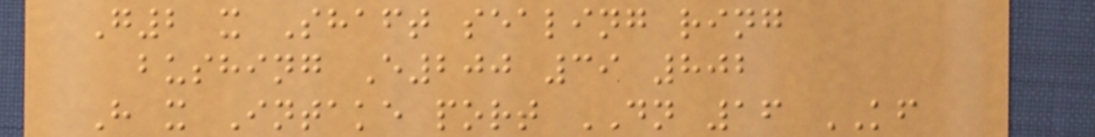G2 x Shaft sealing ring
bushing E200 39 802
H x Intake port DN 16 KF
